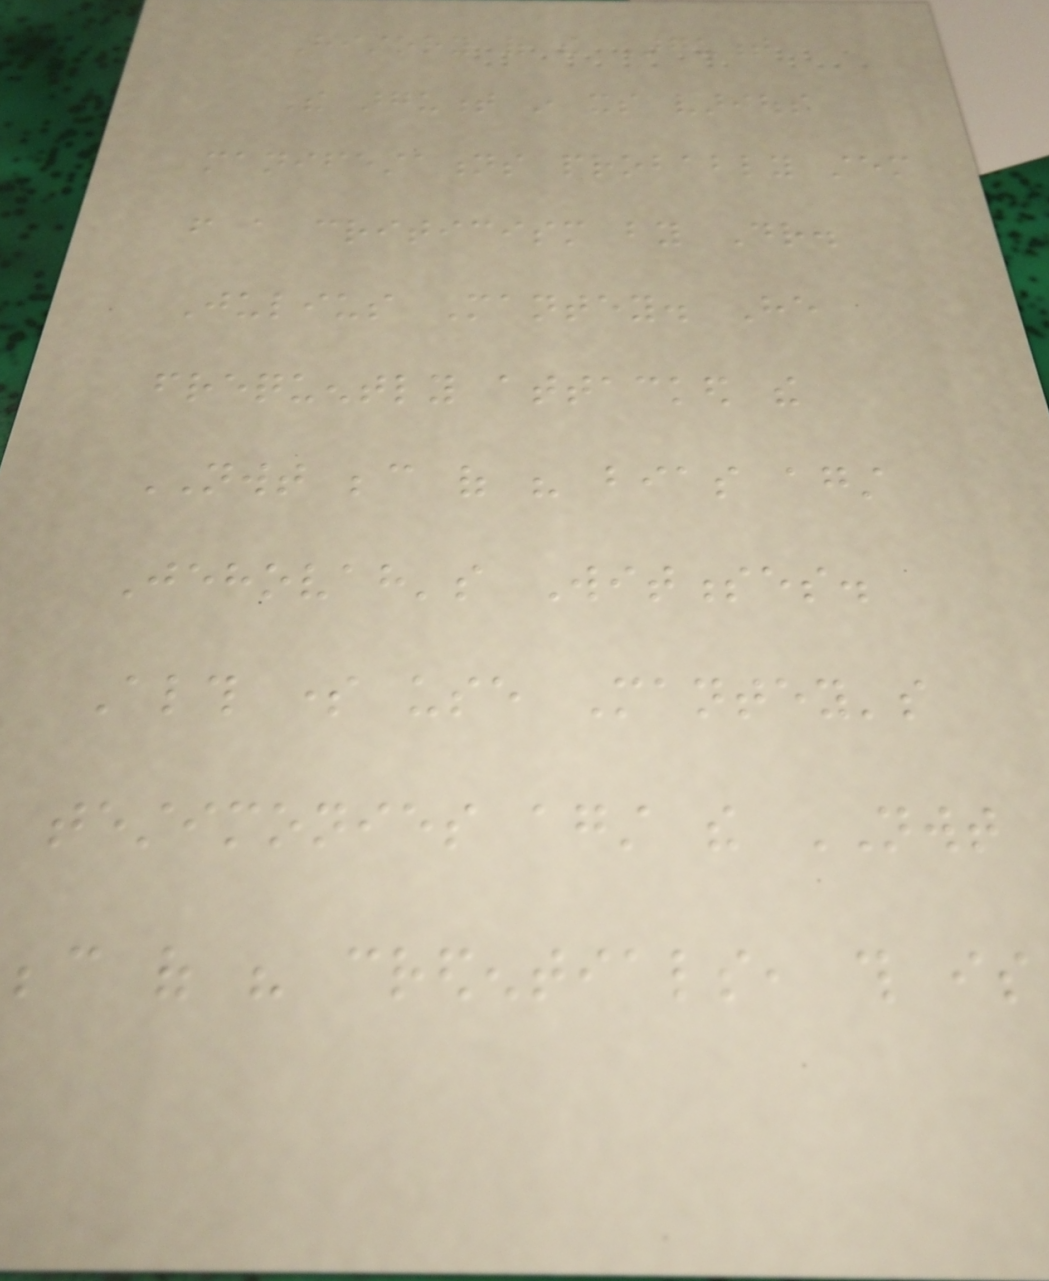History of the Argument
The argument in its various
manifestations probably stem
from a criticism by Dr.
Julius Mantey. He
frequently attacked the
NWT because of his bias against
Jehovah's Witnesses.
Although some use Mantey's
testimonies against the NWT
because of his credentials, this is
